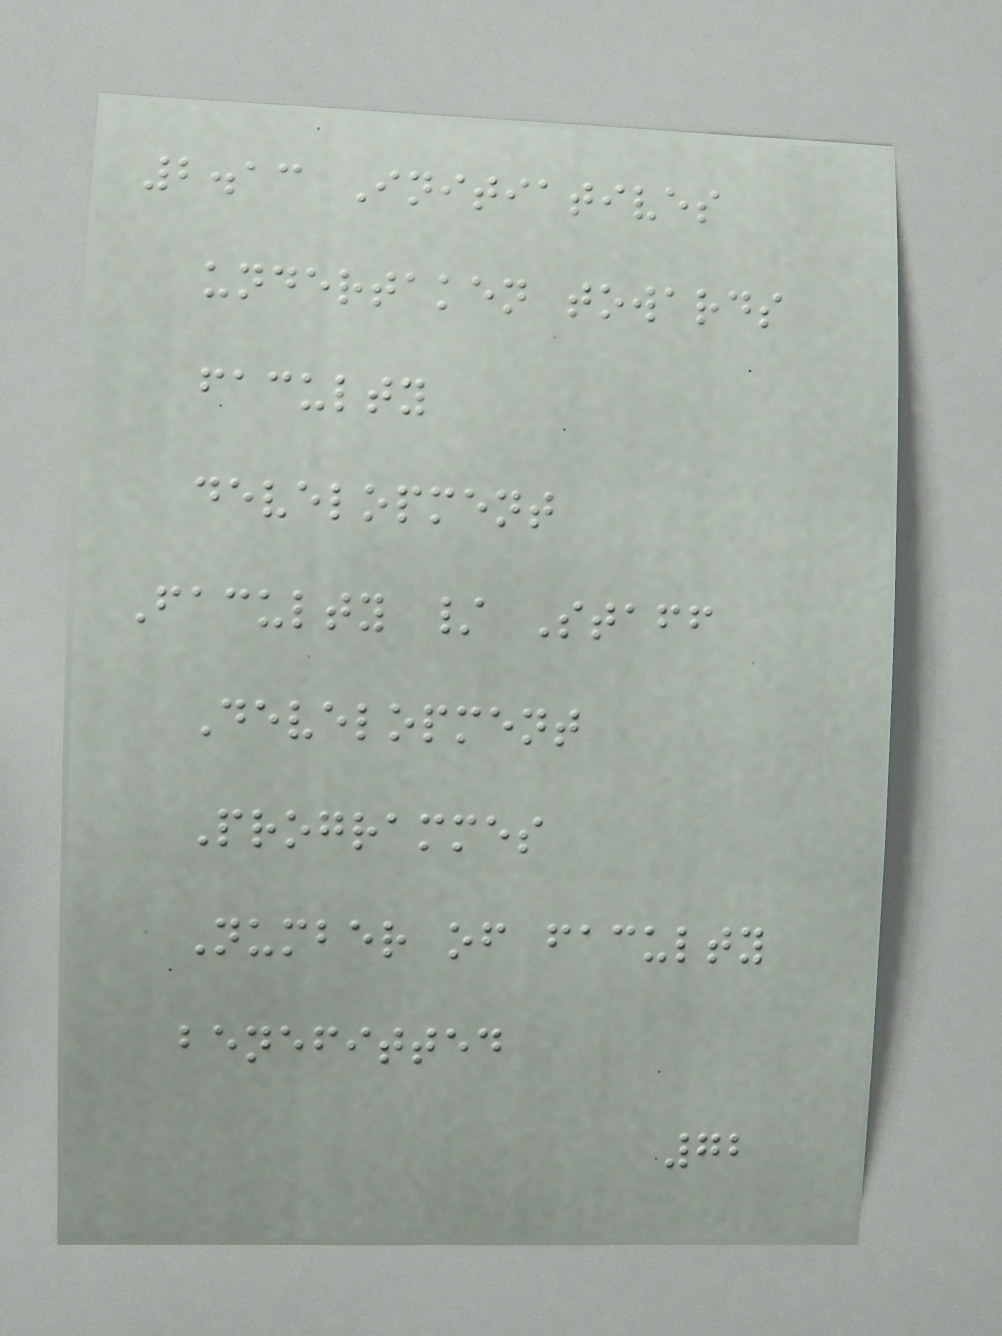2.13 Initiatives
undertaken towards
faculty
development
Faculty / Staff
Development
Programmes
Number of faculty
benefitted
72
